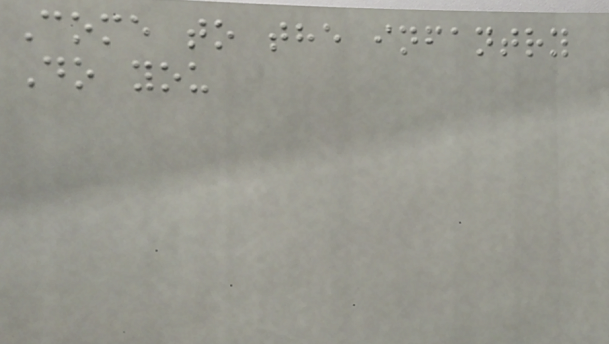Come to the infantry
Do you
